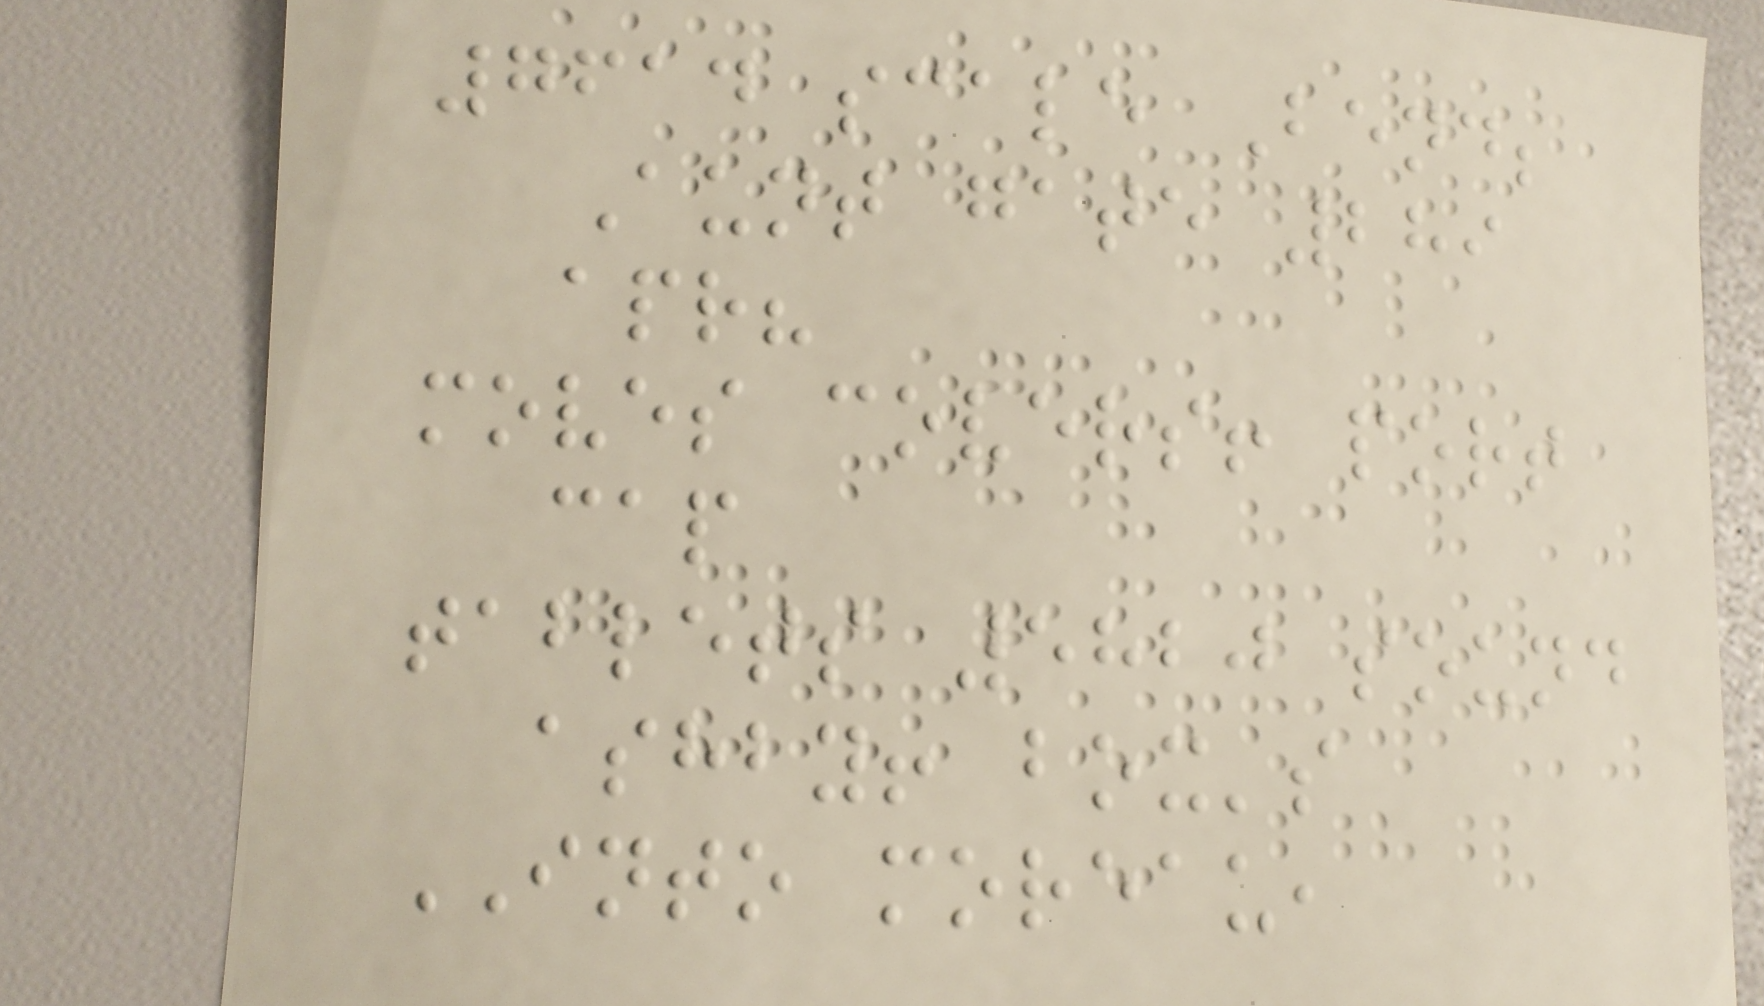7614 scale Bend;
Aunt gate 289
apr?
moves covers! port
cap
tablets 5820 sound
ashby! box's
INTO moreau,
